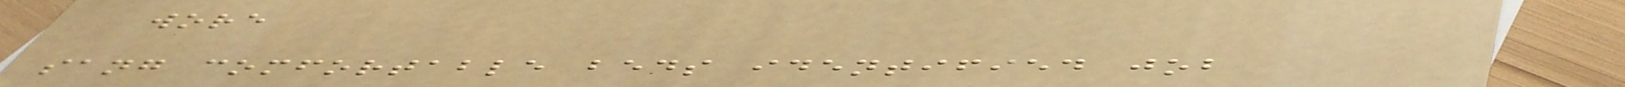wore
sang comfortable beds identified job
